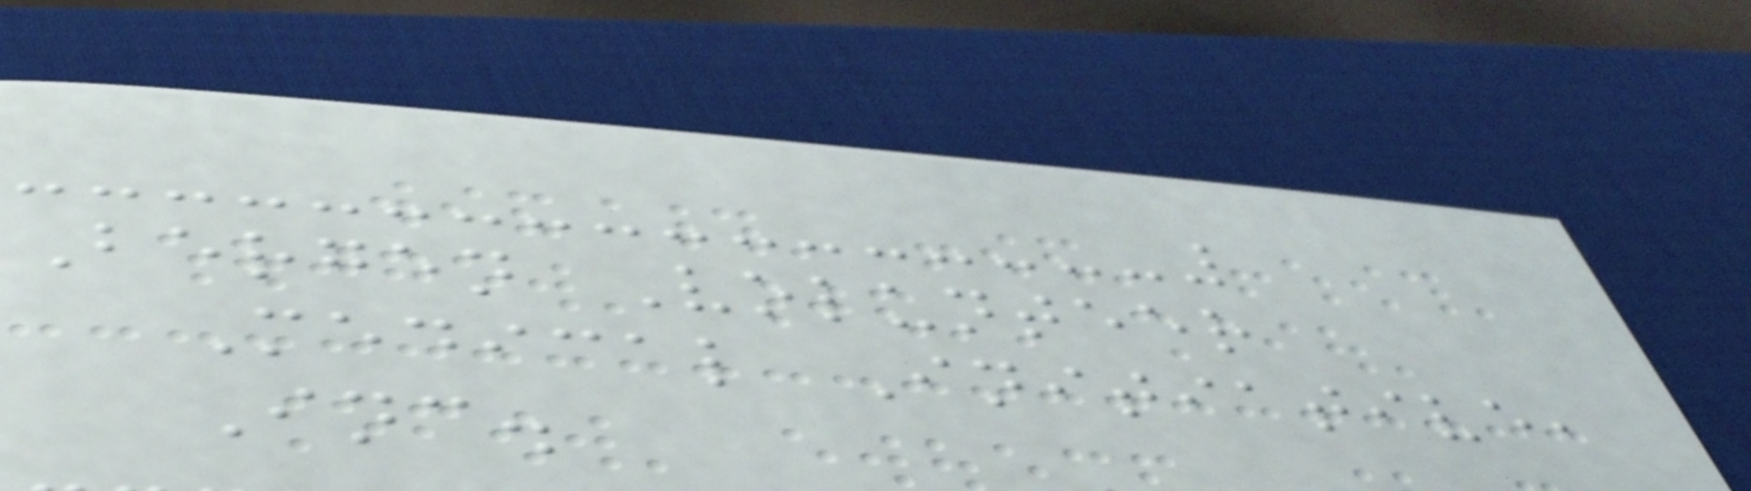Bergen Volunteer
Medical Initiative,
Inc.
